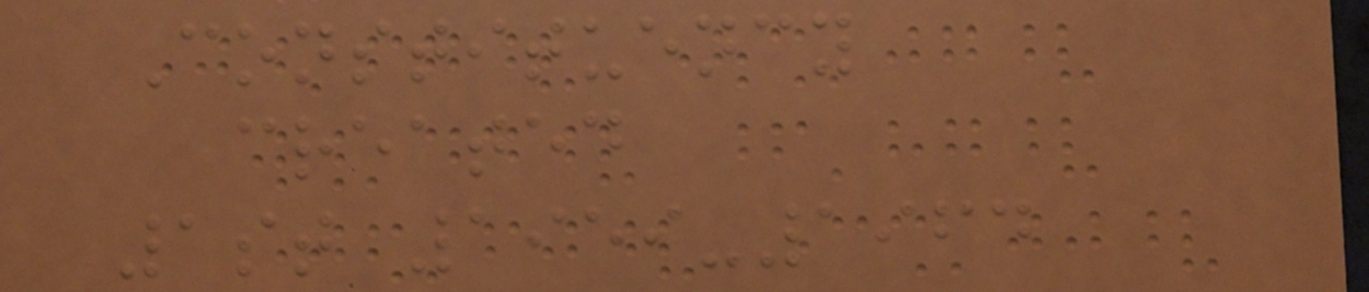Constituency
created
1st 1959-1964
